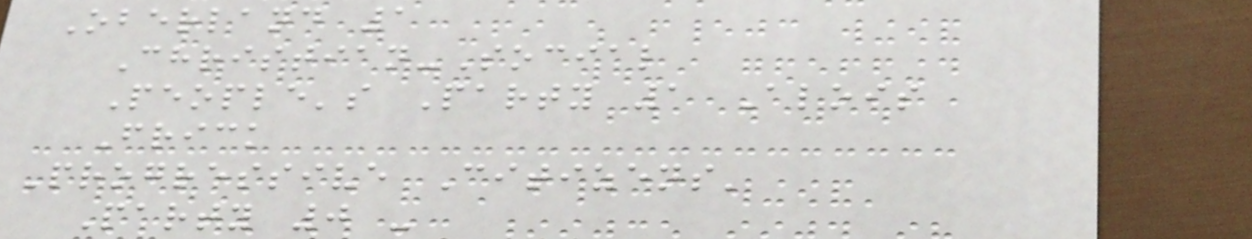Oberland 1
Christian-Social
People's Party 1 Alois
Frick
Progressive Citizens'
Party 0 -
